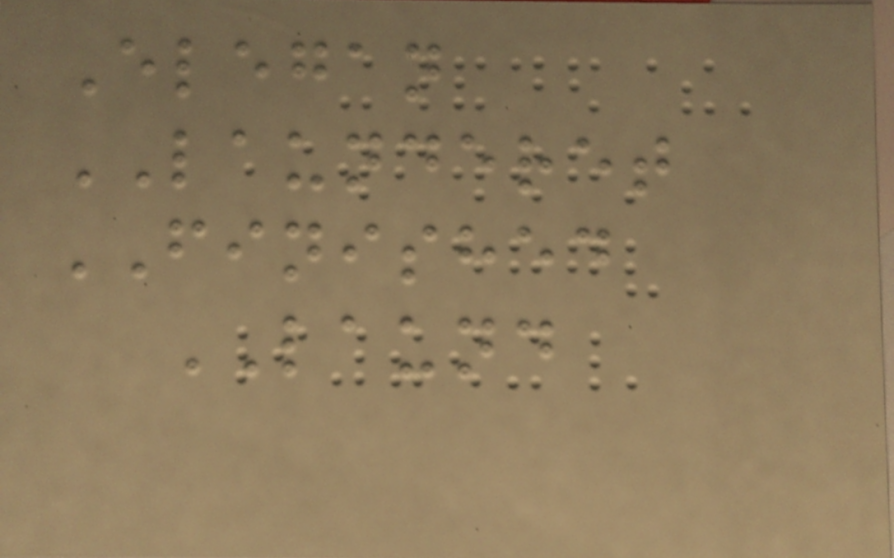Elegan
LAUNDERET
FINISHED
LAUND
